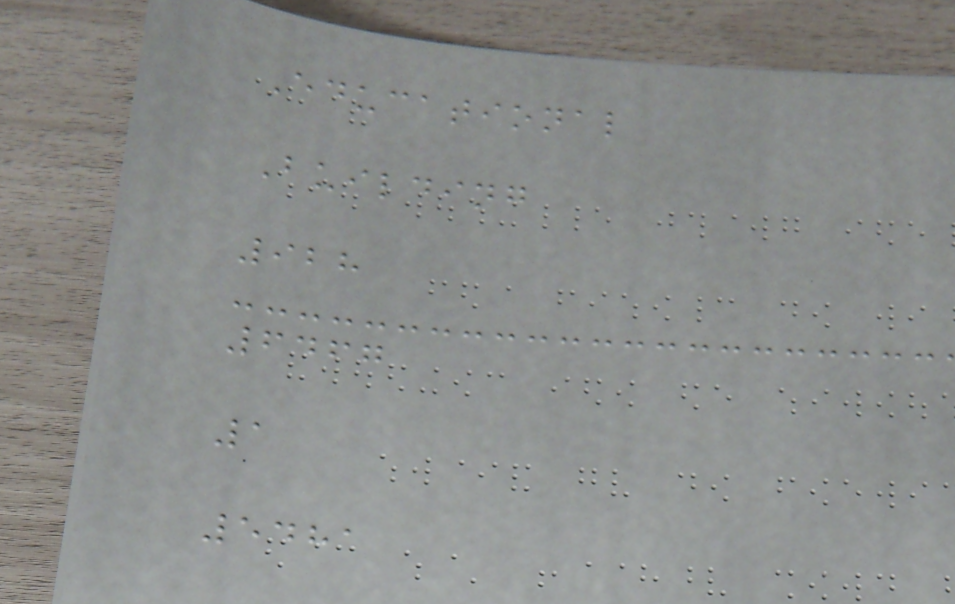Educational
Building
928
6467
1
5481
